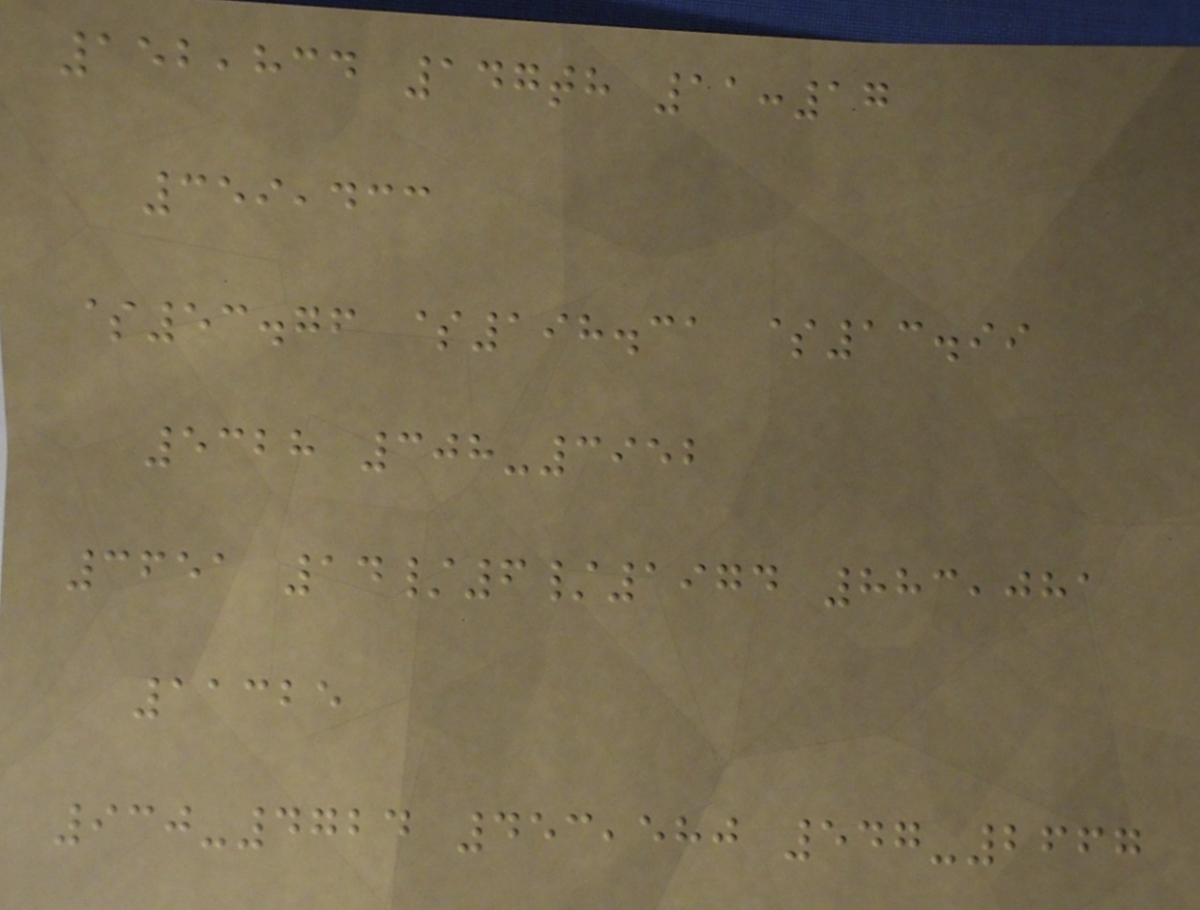152,834 147th 11:17
359,433
$53.76 $198.31 $13.99
5328 308-3952
3651 14/6/1974 883,081
11325
930-4724 453,580 547-2667
